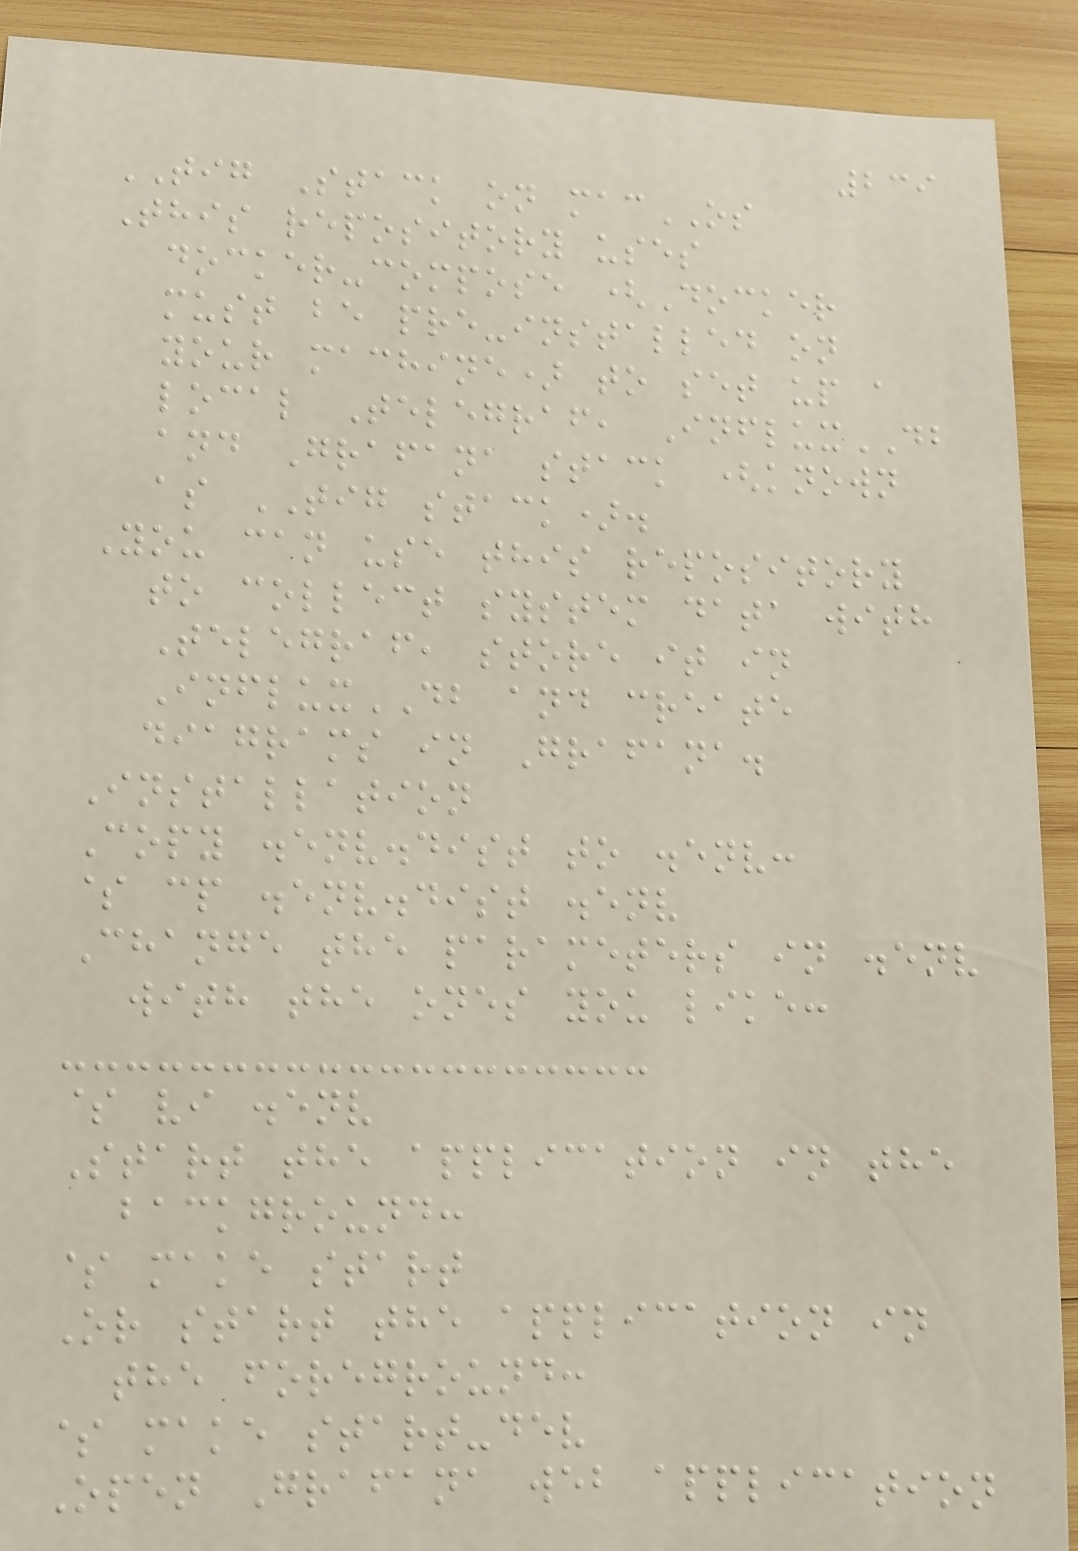239
TIG Stack on macOS
This repository uses
docker-compose (Docker
must be pre-installed on
your machine) to set up a
local Telegraf, InfluxDB
and Grafana stack (known
as TIG stack).
You can use this repository
to collect system data with
Telegraf, store it in
InfluxDB and create
diagrams in Grafana.
Installation
Copy .env.dist to .env:
$ cp .env.dist .env
Change the parameters in .env
with the ones you like:
$ vi .env
Start the application in the
background:
$ make start
Or start the application in
the foreground:
$ make start-dev
Open Grafana web application
